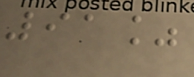91%
